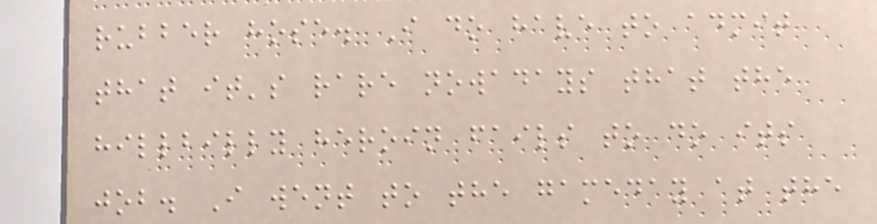rubber hose. I do have to admit
that it's rare nowadays that the
hillbilly heroin fails to do its
job. I went to the gameday at the
